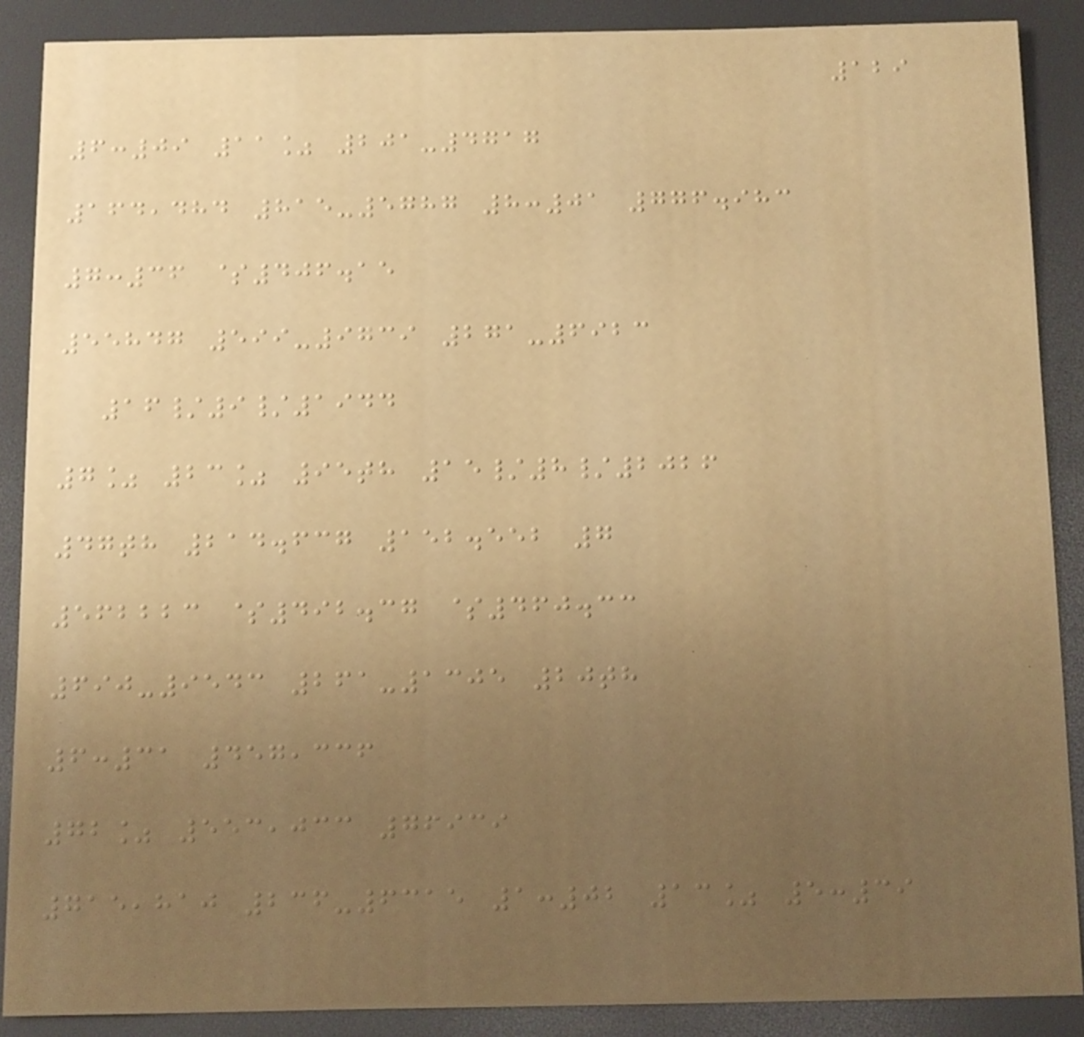129
6:09 11% 201-4717
164,484 815-5787 8:01 776.983
7:36 $406.15
55847 599-9739 271-6923
16/9/1944
7% 23% 95th 15/8/2026
47th 214.637 152.552 7
562223 $492.37 $460.33
690-9543 261-1305 20th
6:31 457,336
72% 553,033 76939
715,810 236-6315 1:02 13% 5:39
